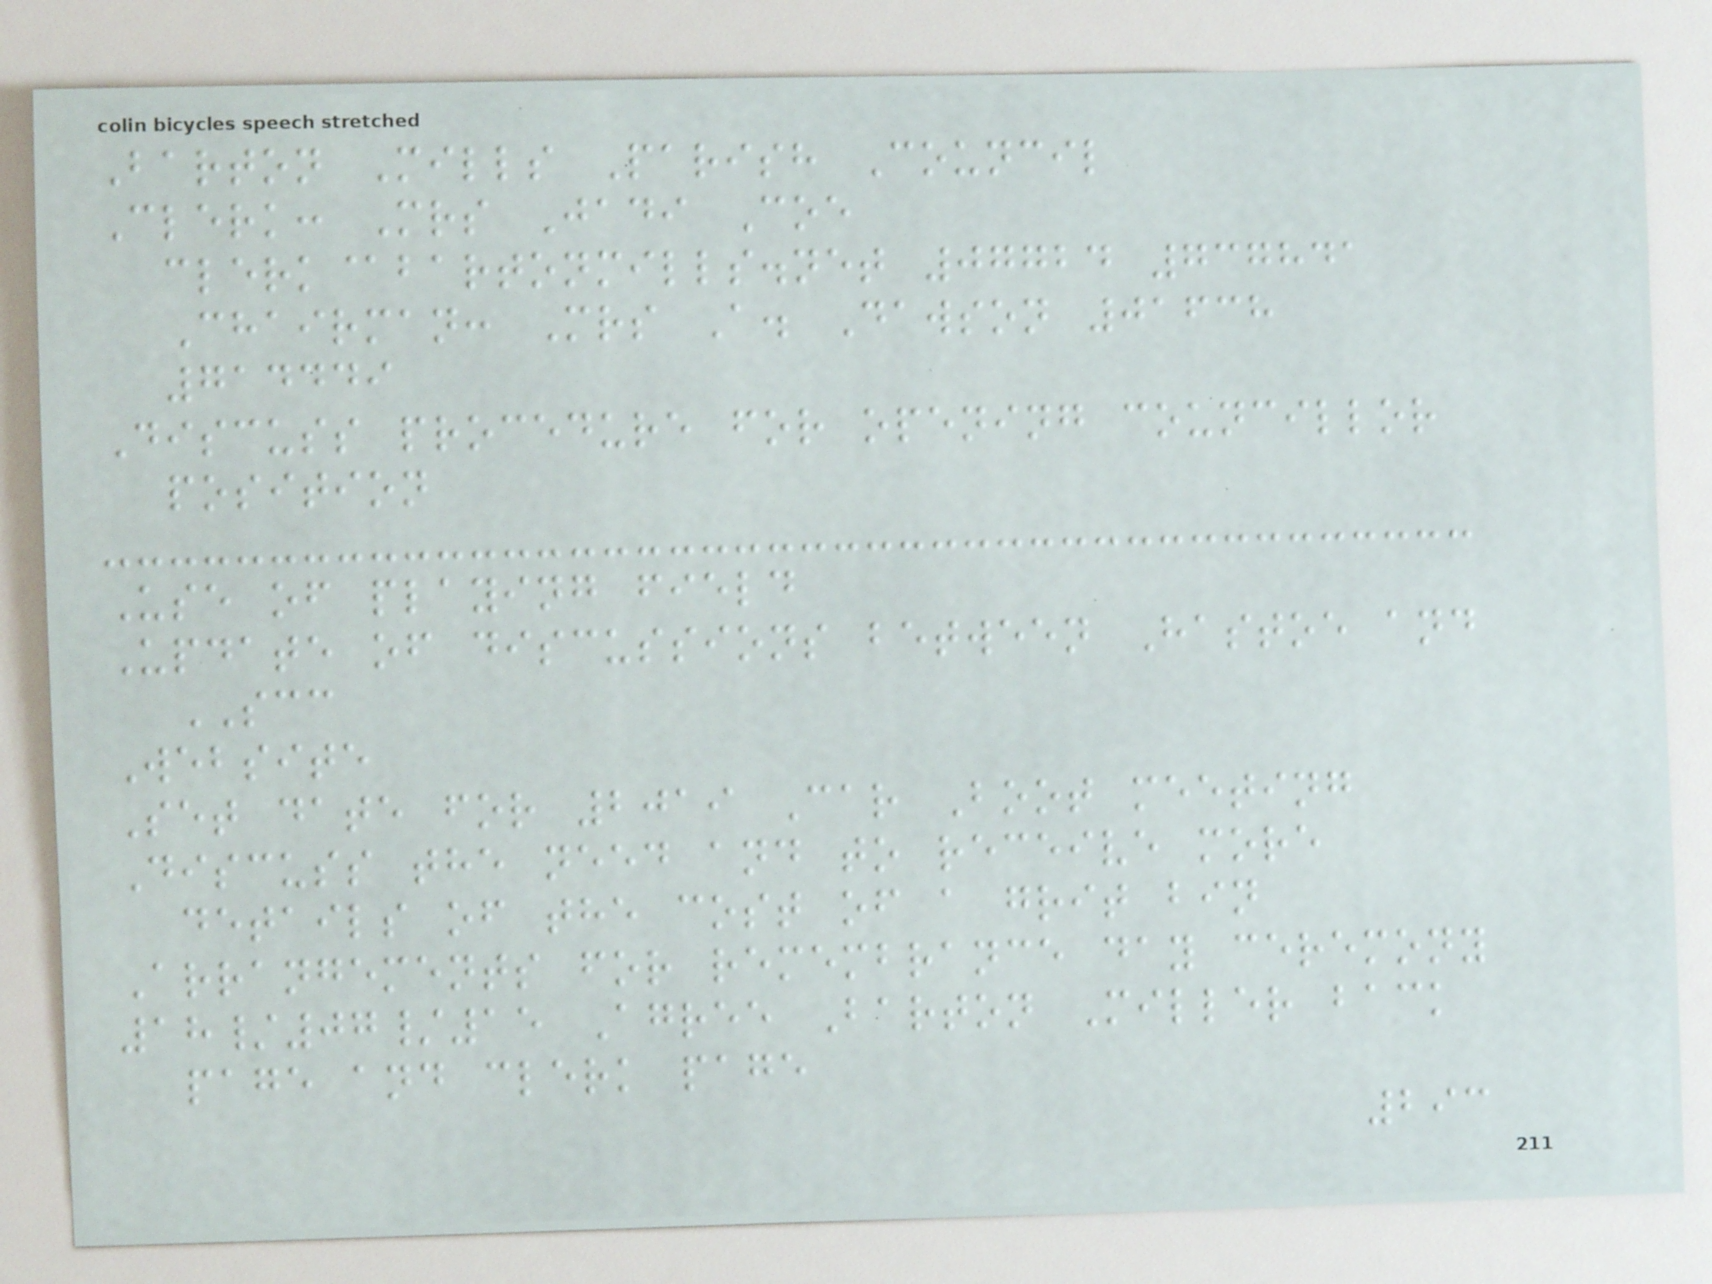Barton Mills Parish Council
Clerk: Mrs Jadi Coe
clerk@bartonmills.net 07724 737841
Chairman: Mrs A. Dawson 01638
714449
Discuss procedure for opening councillor
position
Use of playing field
Update of discussions between Hastoe and
SCC
Website
Set date for 2019 Car Boot meeting
Discuss the need and to receive more
details of the cost of a grit bin
Arrangements for remembrance day ceremony
18/07/15 Agree Barton Miller back
page and clerk page
293
